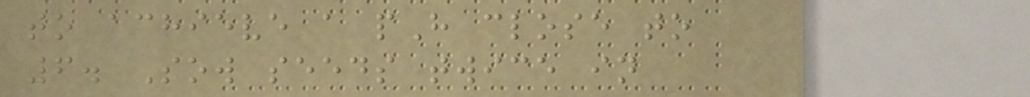to achieve a pH close to
6. Sow seeds twice in
